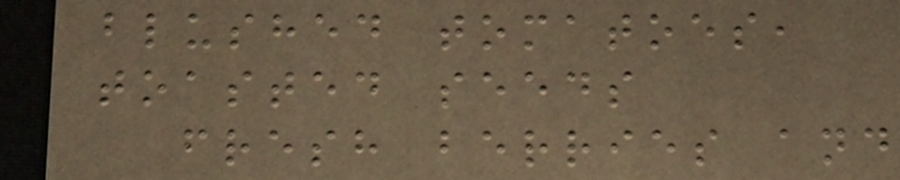blushed tomatoes,
toasted seeds
fresh berries and
